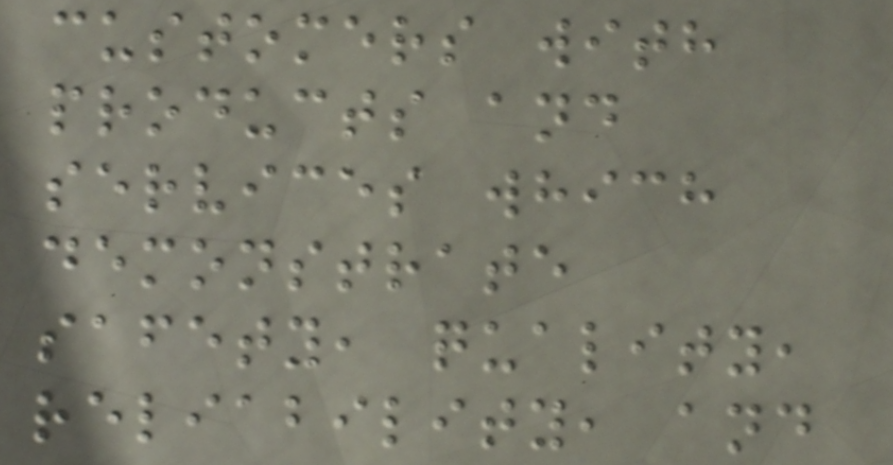customers with
products and
services which
demonstrate
safety, quality,
reliability, and
